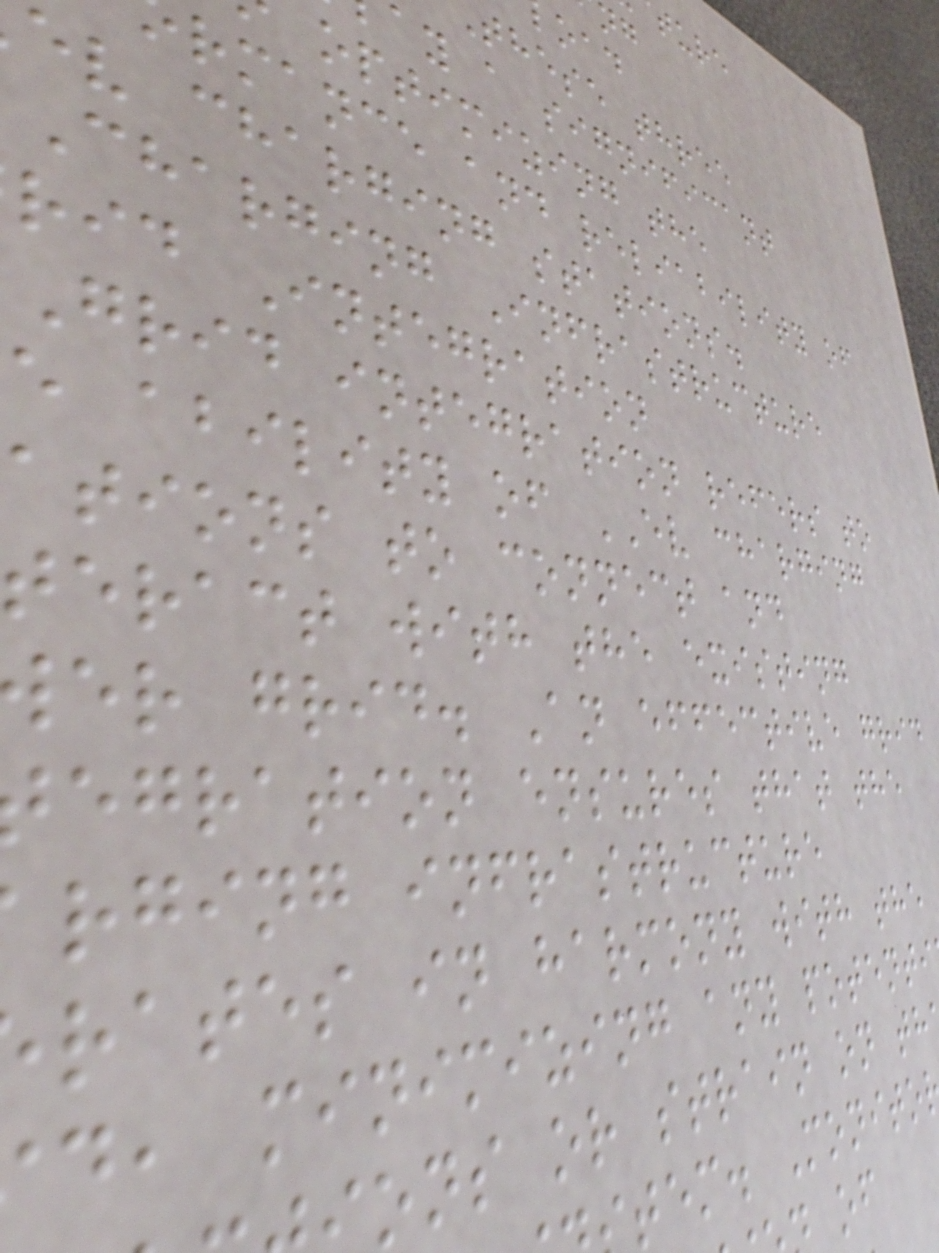these three
ay a significant
optimizing the
rmance and reliability of
ev charging stations.
Charging Infrastructure
rid Integration
Grid integration refers to
e ability of EV charging
ations to connect and
teract with the existing
er grid. An effective grid
egration ensures that the
rging infrastructure
rates in harmony with the
d, minimizing any potenti
ons or strain on th
tem. Monito
